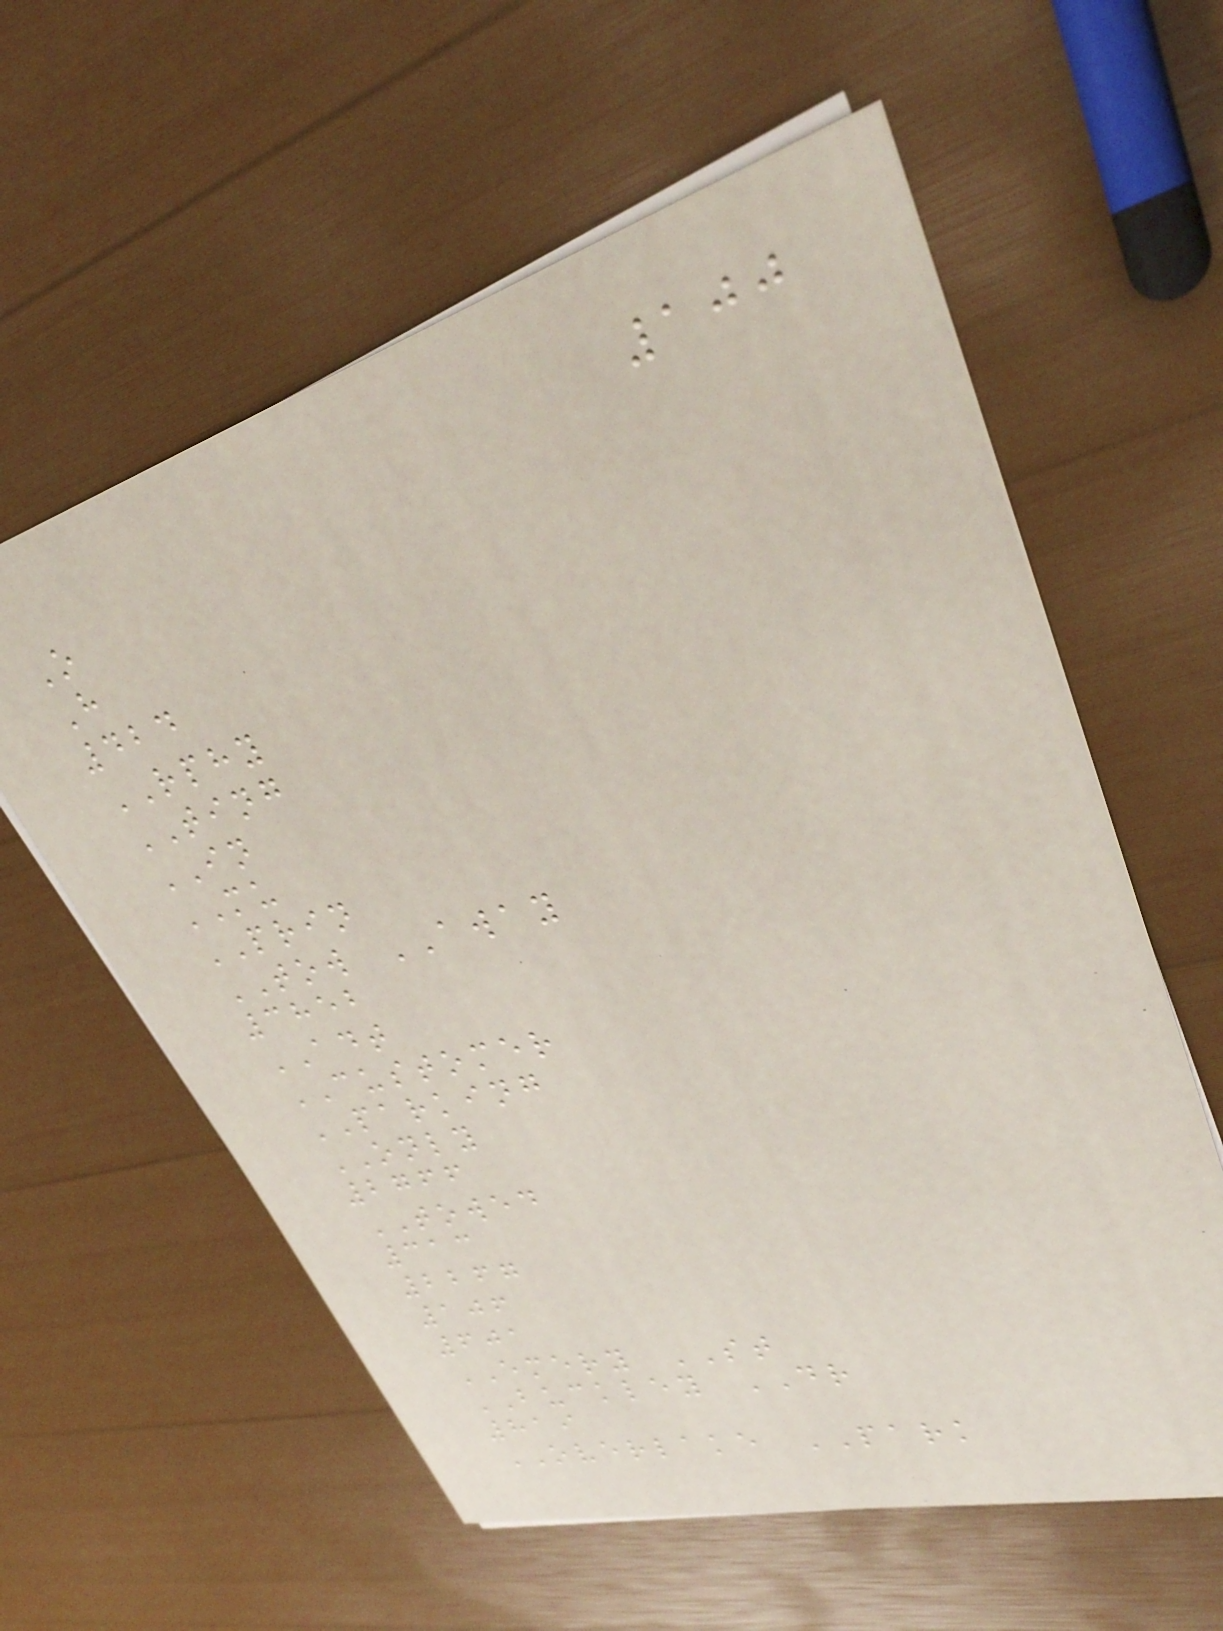100
O
H
424
RPHY
TING
IN
MU
PRIN
TOW AWAY
3852
ADT
CUSTOMER
PARKING
ONLY
2766
TOWED
313
2267
106
601
EMERY ST
BUCKLEY DR
819
OVERLAKE PARK
